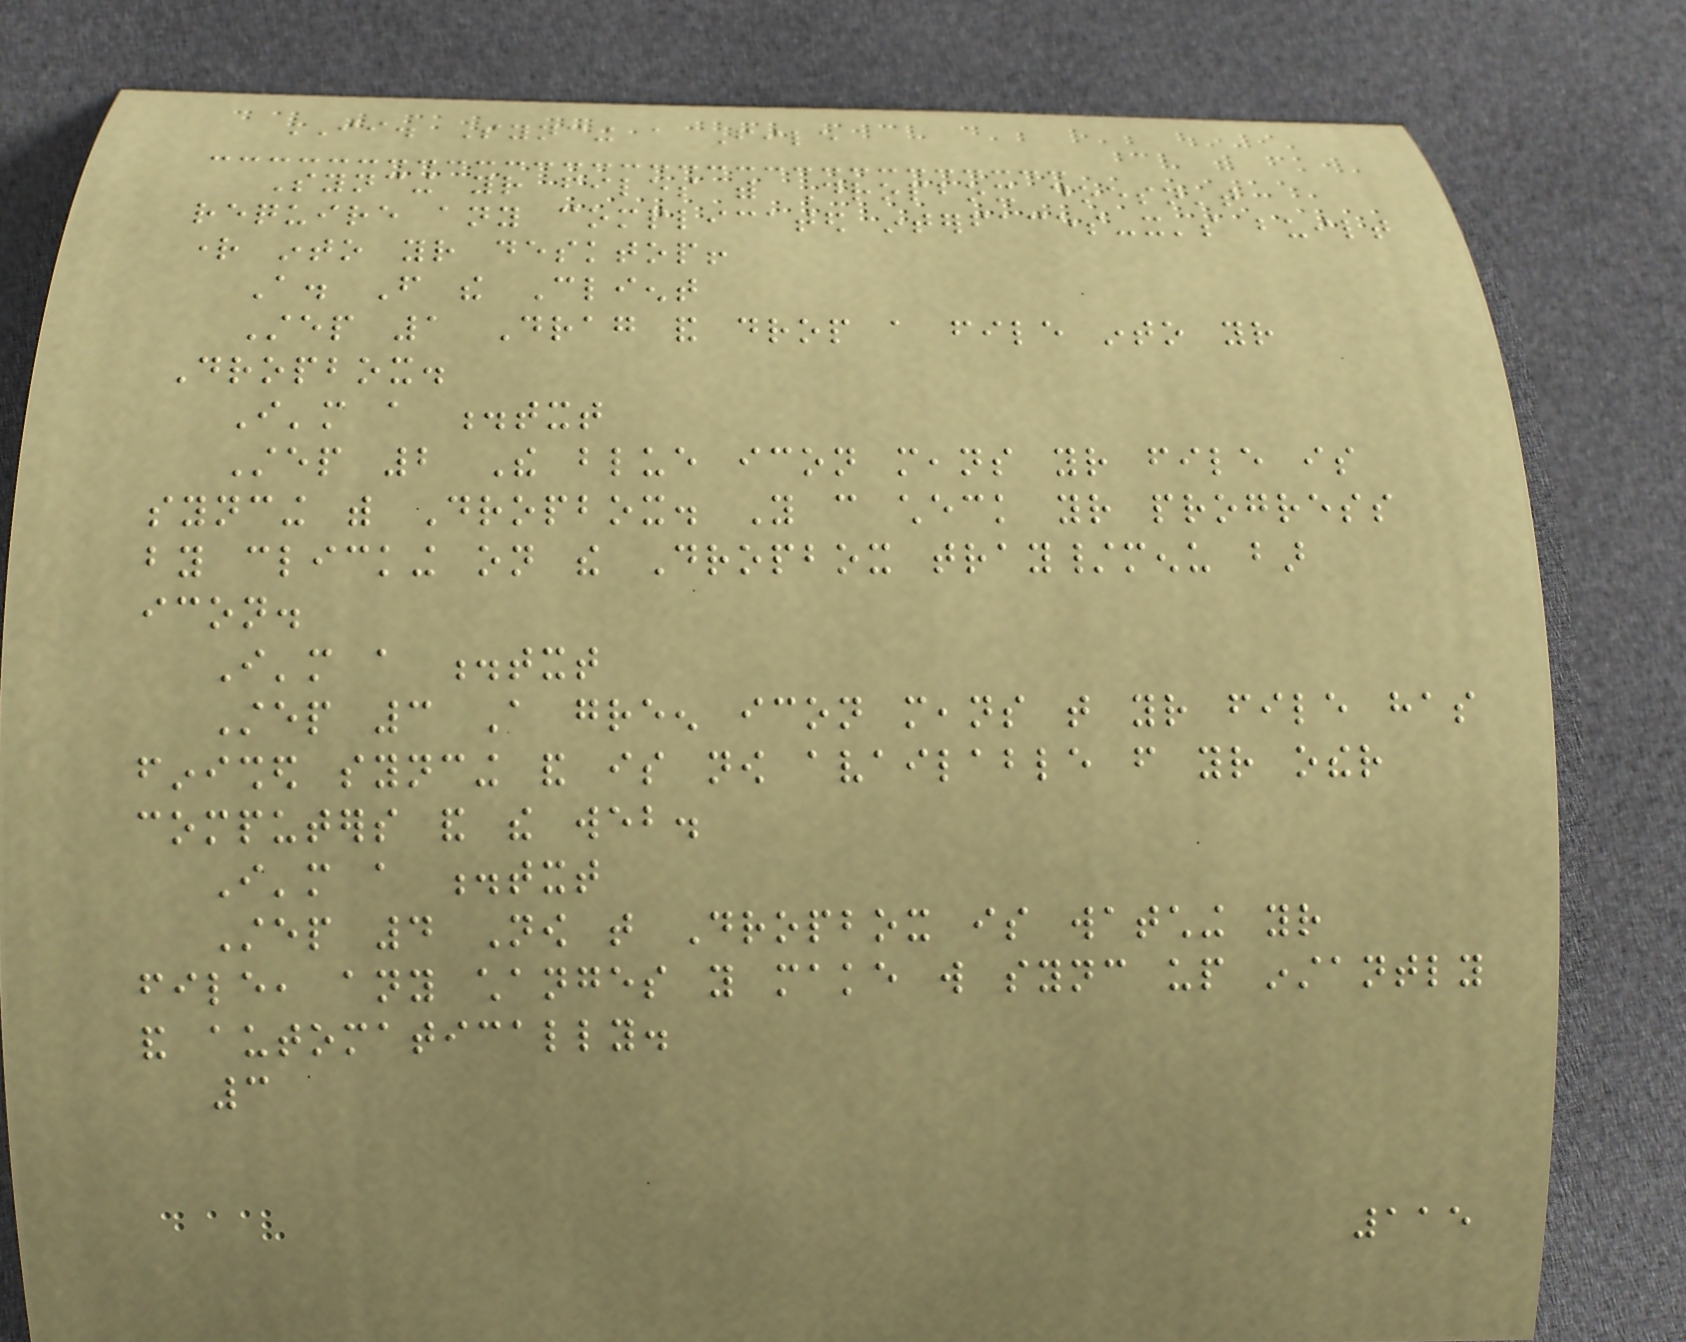II. Syncing a File
Syncing your files with Dropbox doesn't
require any complicated interfaces-it's built
right into your desktop!
A. From the Client
Step 1 Drag and drop a file into your
Dropbox.
I'm a .txt
Step 2 The blue icon means your file is
syncing with Dropbox. You can check your progress
by clicking on the Dropbox tray/menu bar
icon.
I'm a .txt
Step 3 A green icon means that your file has
finished syncing and is now available from your other
computers and the web.
I'm a .txt
Step 4 Now that Dropbox is watching your
file, any changes you make will sync up instantly
and automatically.
3
115
